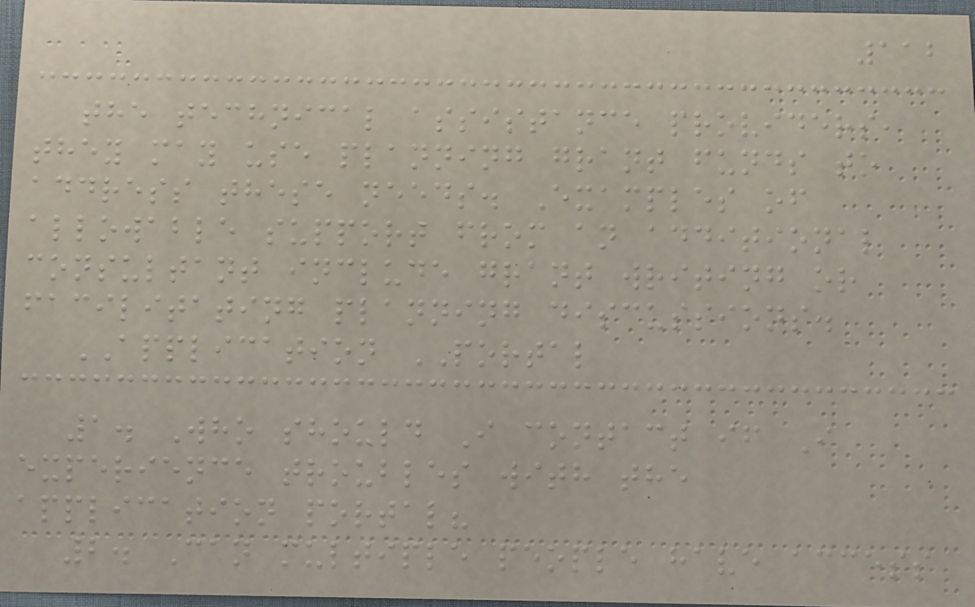112
the technical assistance providers,
they may use planning grant funds to
address these needs. Examples of
allowable support from an additional
consultant include grant writing or
facilitating planning discussions.
APPLICATION PORTAL
1. Who should I contact if I
experience troubles with the
application portal?
2. Can multiple people have access
